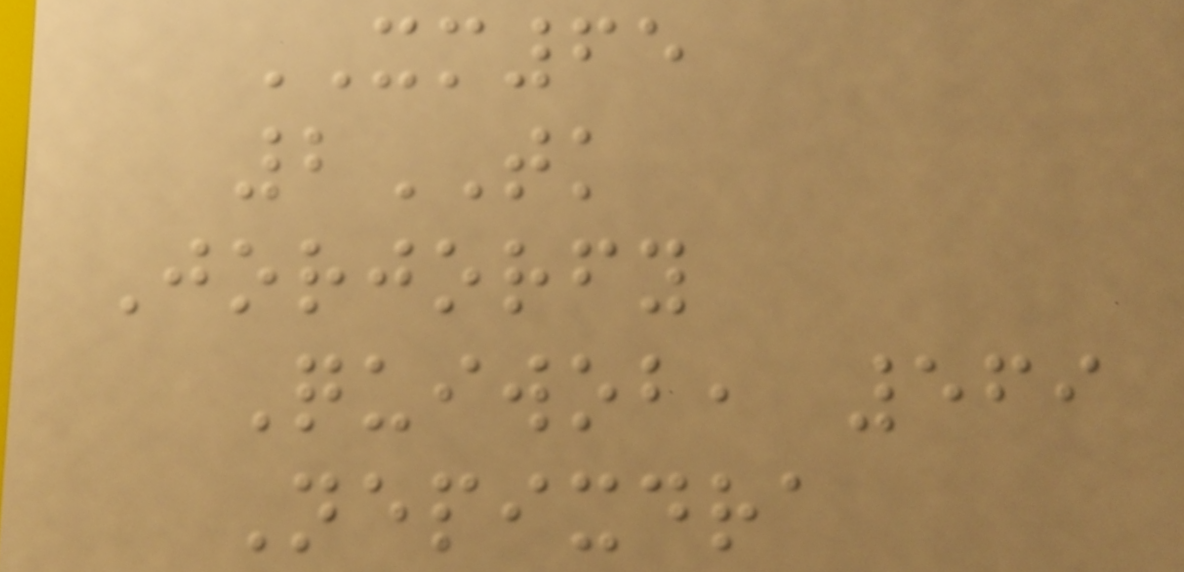XM65
2TK
Jorjorfy
Quiwob, 569
Nepixdra
